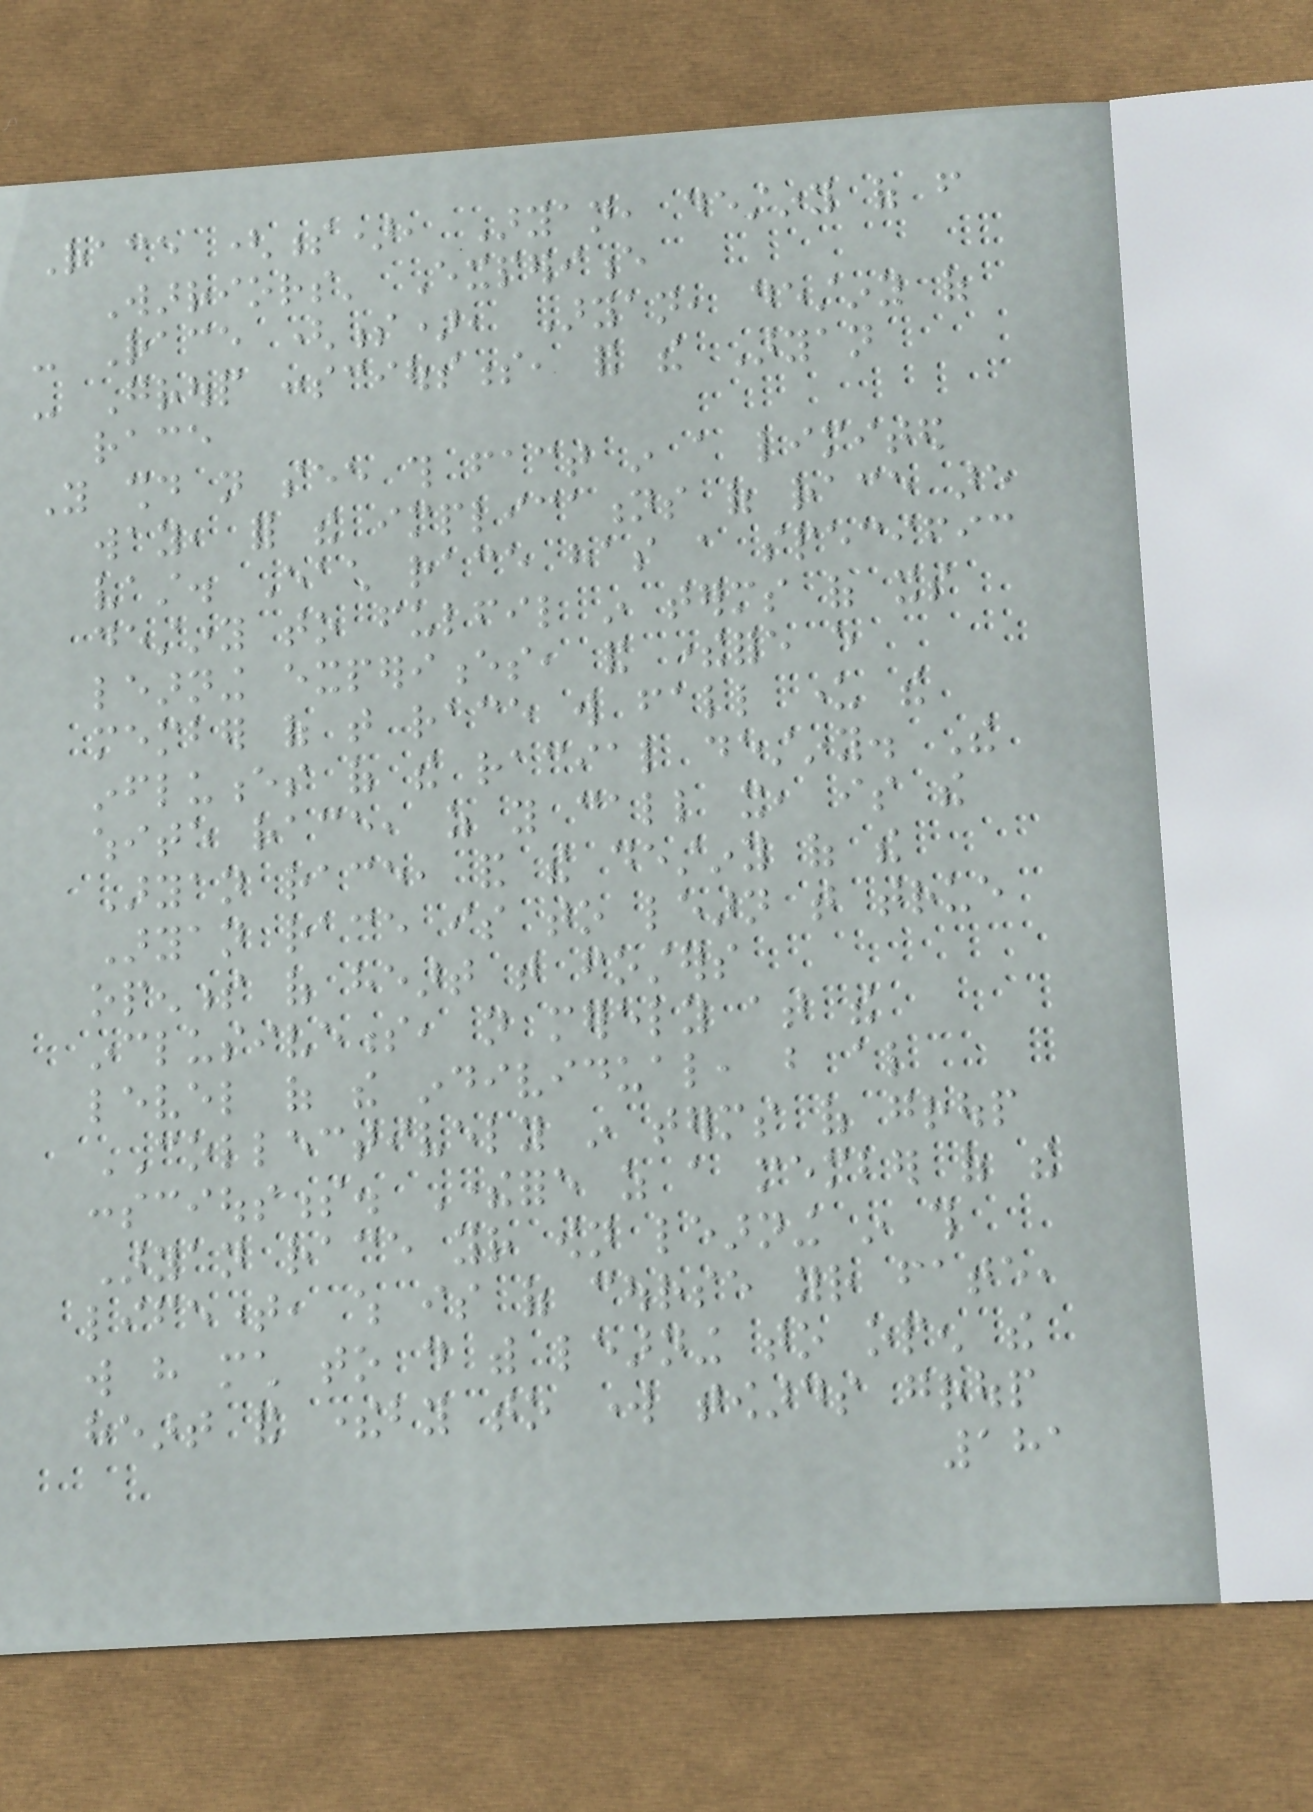Race (s), Aryan, destiny of from
Warriors' Experience
- Race (s), Aryan, destiny of
- Group consciousness, and the Aryan
race
You should not see this fact in a limited
way, for the implications of race are
vast. Each race has a specific
destiny to fulfil in terms of its
learning experiences, and therefore every
member of that race will fall under the
influences of the racial destiny. The
white race, as you call it, is the
Aryan race, and the destiny of the
Aryan race is to learn that true
openness of heart that fosters
inclusiveness, not merely at the
level of the individual, but also
COLLECTIVELY in terms of group
consciousness. Therefore as a member of the
Aryan race your own learning in this
lifetime, which is of course your fate,
will have much to do with learning to open the
heart and thereby to work towards group
181
